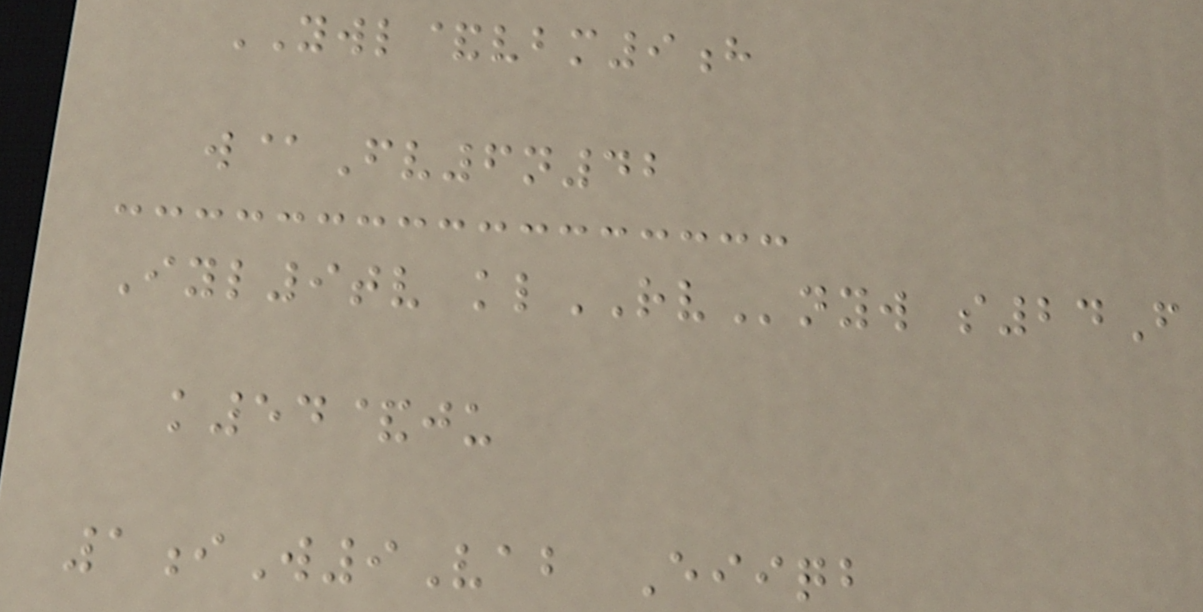YWL&vbm9h
w@Fv6n42
Iyl9tv klRVnyw s24F
k54&ju
1iW9Vab Eiiqb
